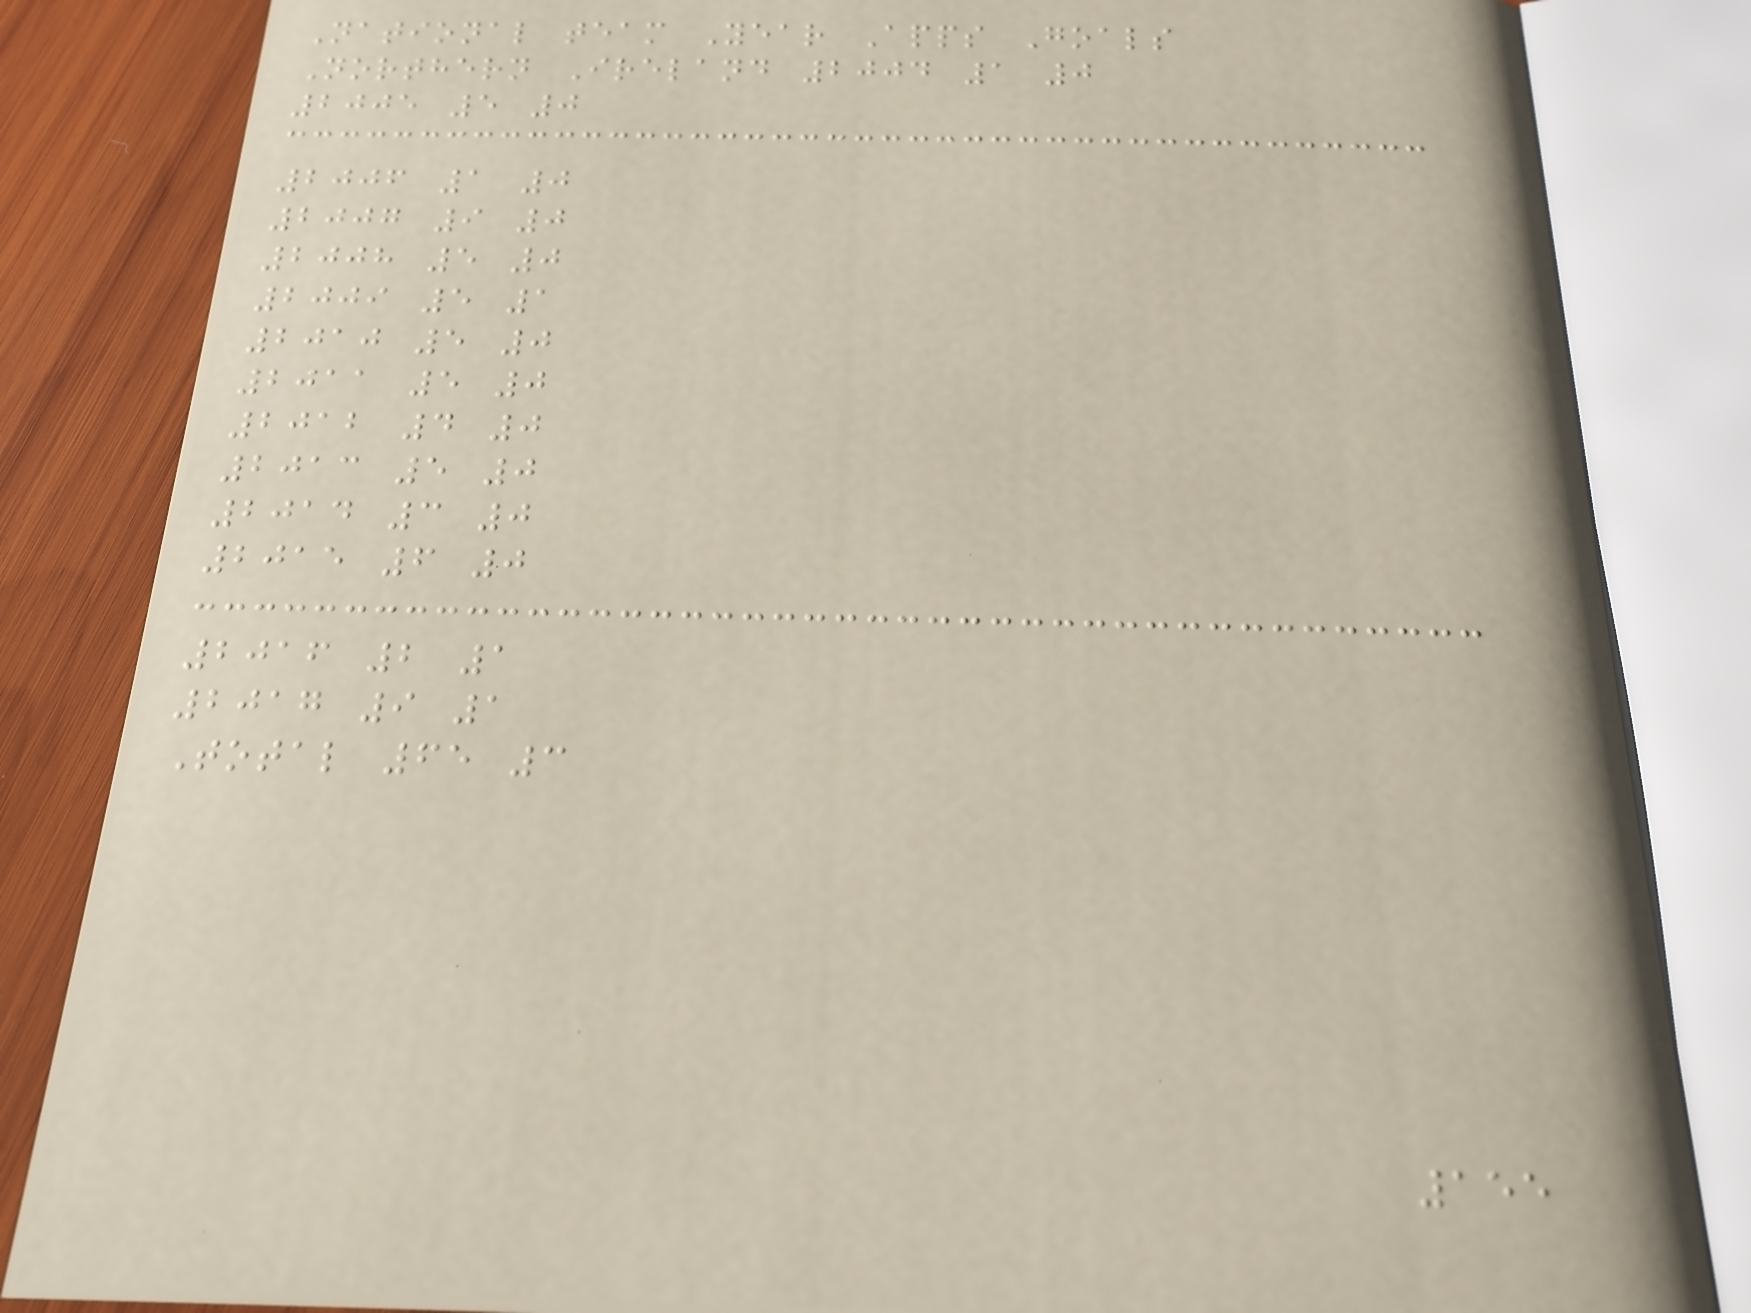National team Year Apps Goals
Northern Ireland 2004 1 0
2005 5 0
2006 1 0
2007 9 0
2008 5 0
2009 5 1
2010 5 0
2011 5 0
2012 4 0
2013 5 0
2014 3 0
2015 6 0
2016 2 1
2017 9 1
Total 65 3
155
